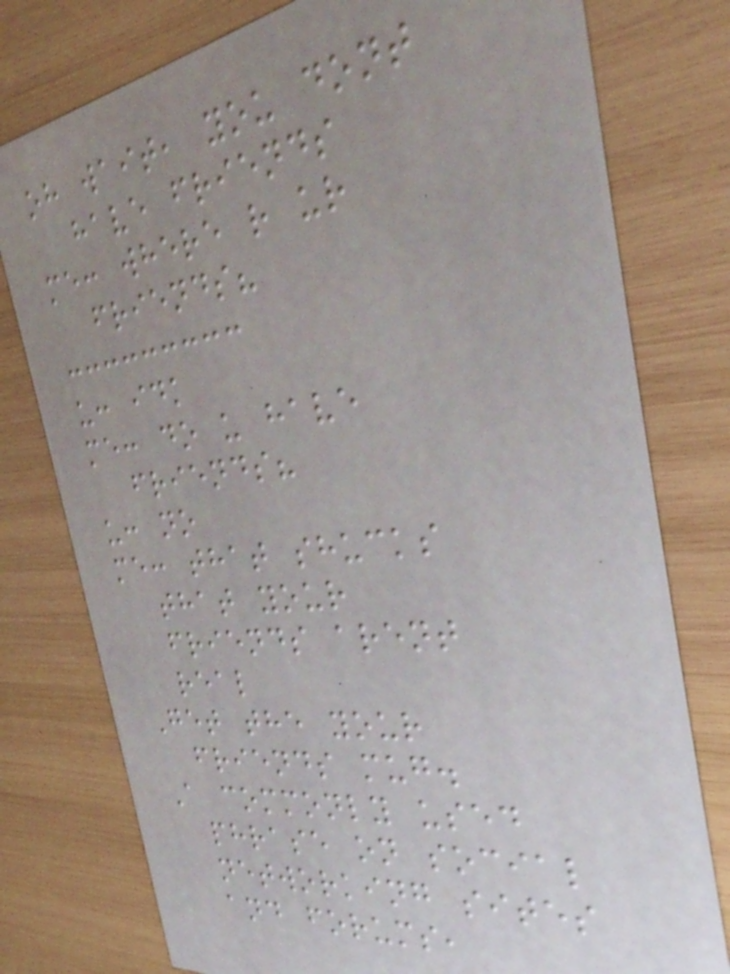oh wait, you dont
have friends
me: where r ur
friends?
u: idk
me: do u have
friends?
u: no
me: that shucks
that your
friends arent
real
Get the your
friends mug.
A commonly used
phrase on social
networking sites
and forums,
